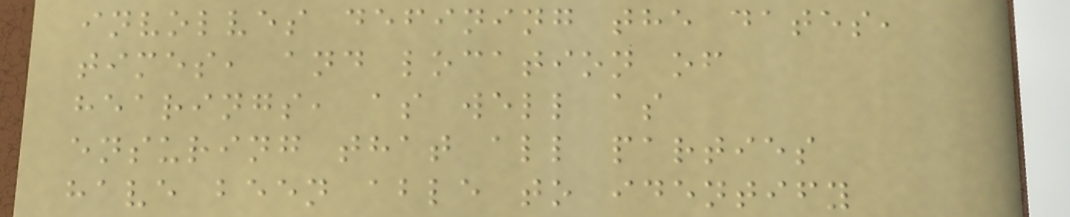involves defining the dates,
times, and location of
hearings, as well as
ensuring that all parties
have been able to identify
